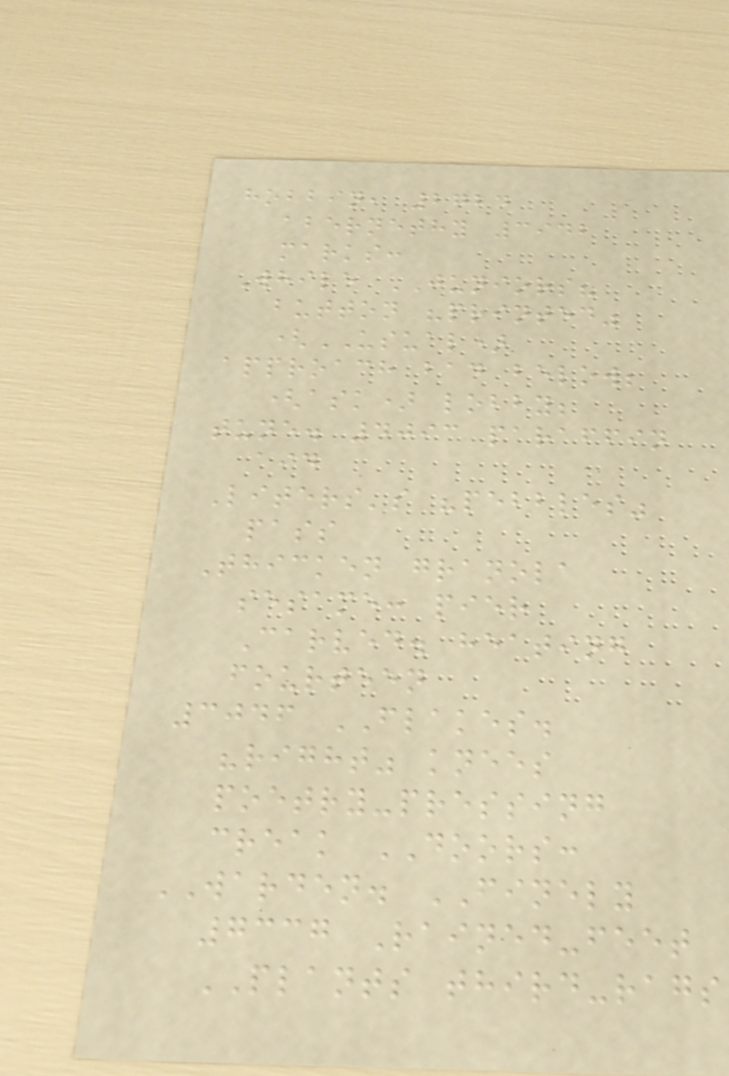hobbin, 2724
abernethy 3942
marks:
While JUNIORS?
button "printed"
(USUAL)
approach bad below;
(ask) lobby;
tune. 4093 paraffin
aid
Liters's "pebbles"
pass
Thicken granola
sesame: pier
Carved. heating
fourteen
3046 FLAKES.
"right" knees
poetry-pressing
creak DOORS:
WARDEN. FINELY
7337 Rained-feet
PLANTS third-rags
